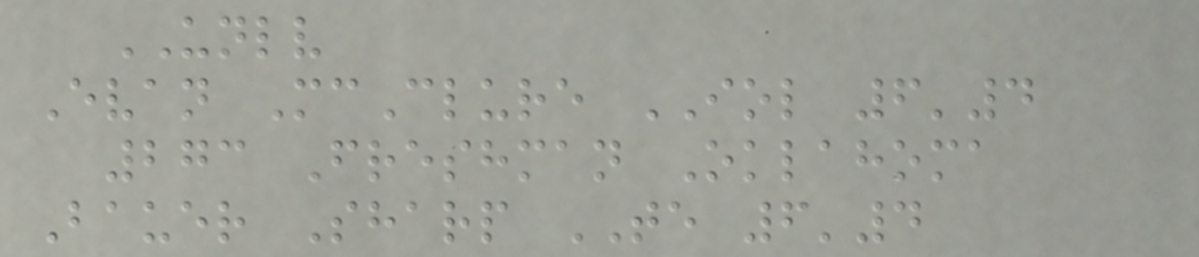UNLV
Evan McClure IOL 6'4
273 Freshman Oklahoma
Bauer Sharp TE 6'4
